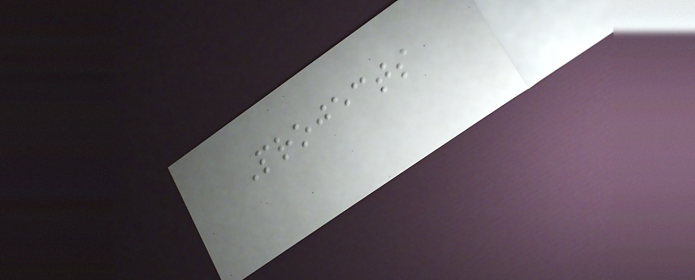Projects
